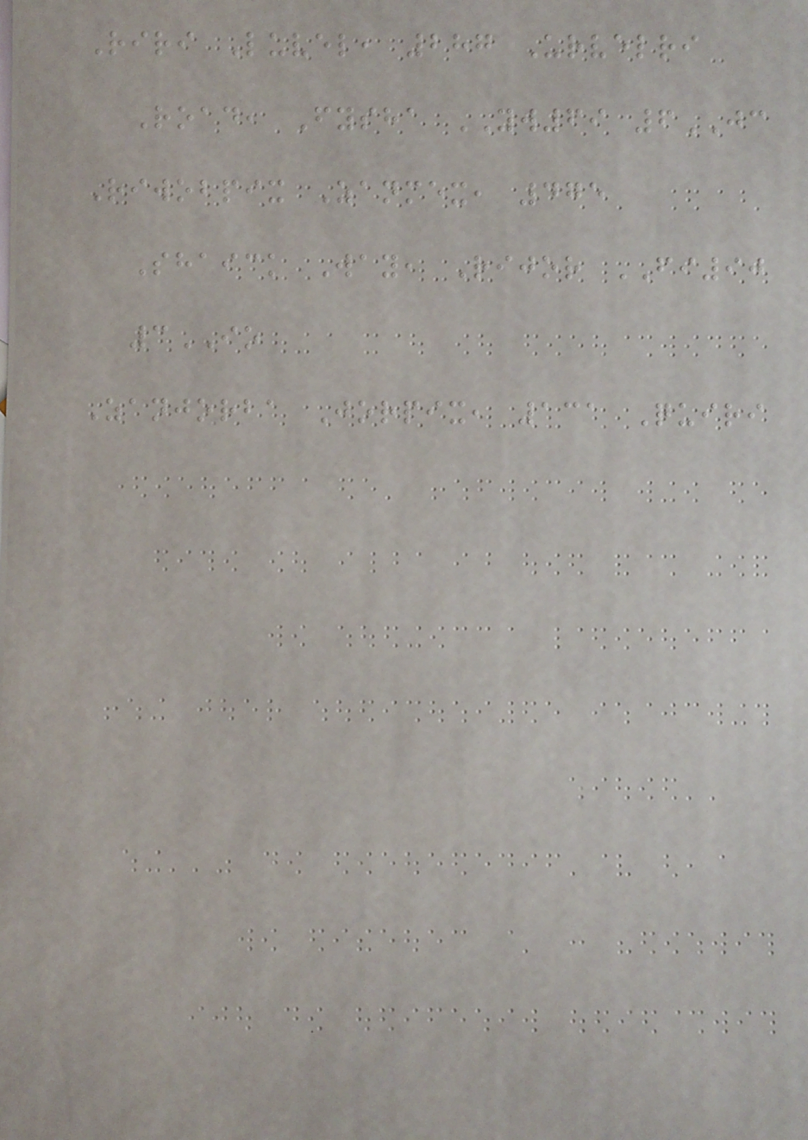Riri Luvel, 287 Urvelri
Road, Fysha YW69 6JC
Riwobpix Zanmex, 475
Shaick Way, Rijor FI90
3IO
Zanjorba Jorpix, 131 Quiri
